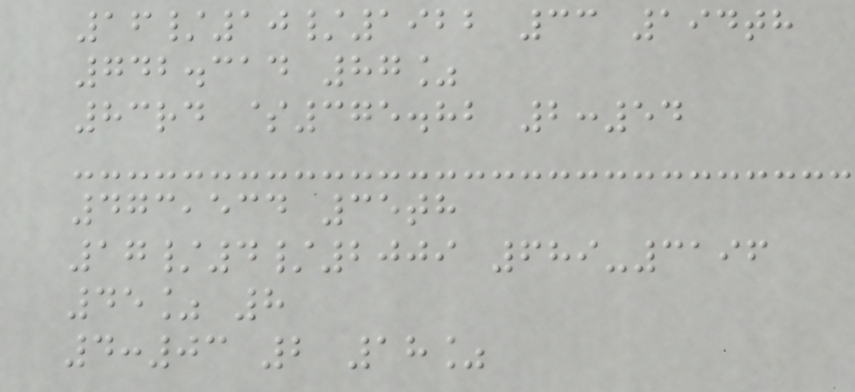16/10/1922 33 194th
742.314 87%
83rd $375.82 2:54
473,534 35th
17/4/2009 689-3196
45% 8
4:03 2 18%
